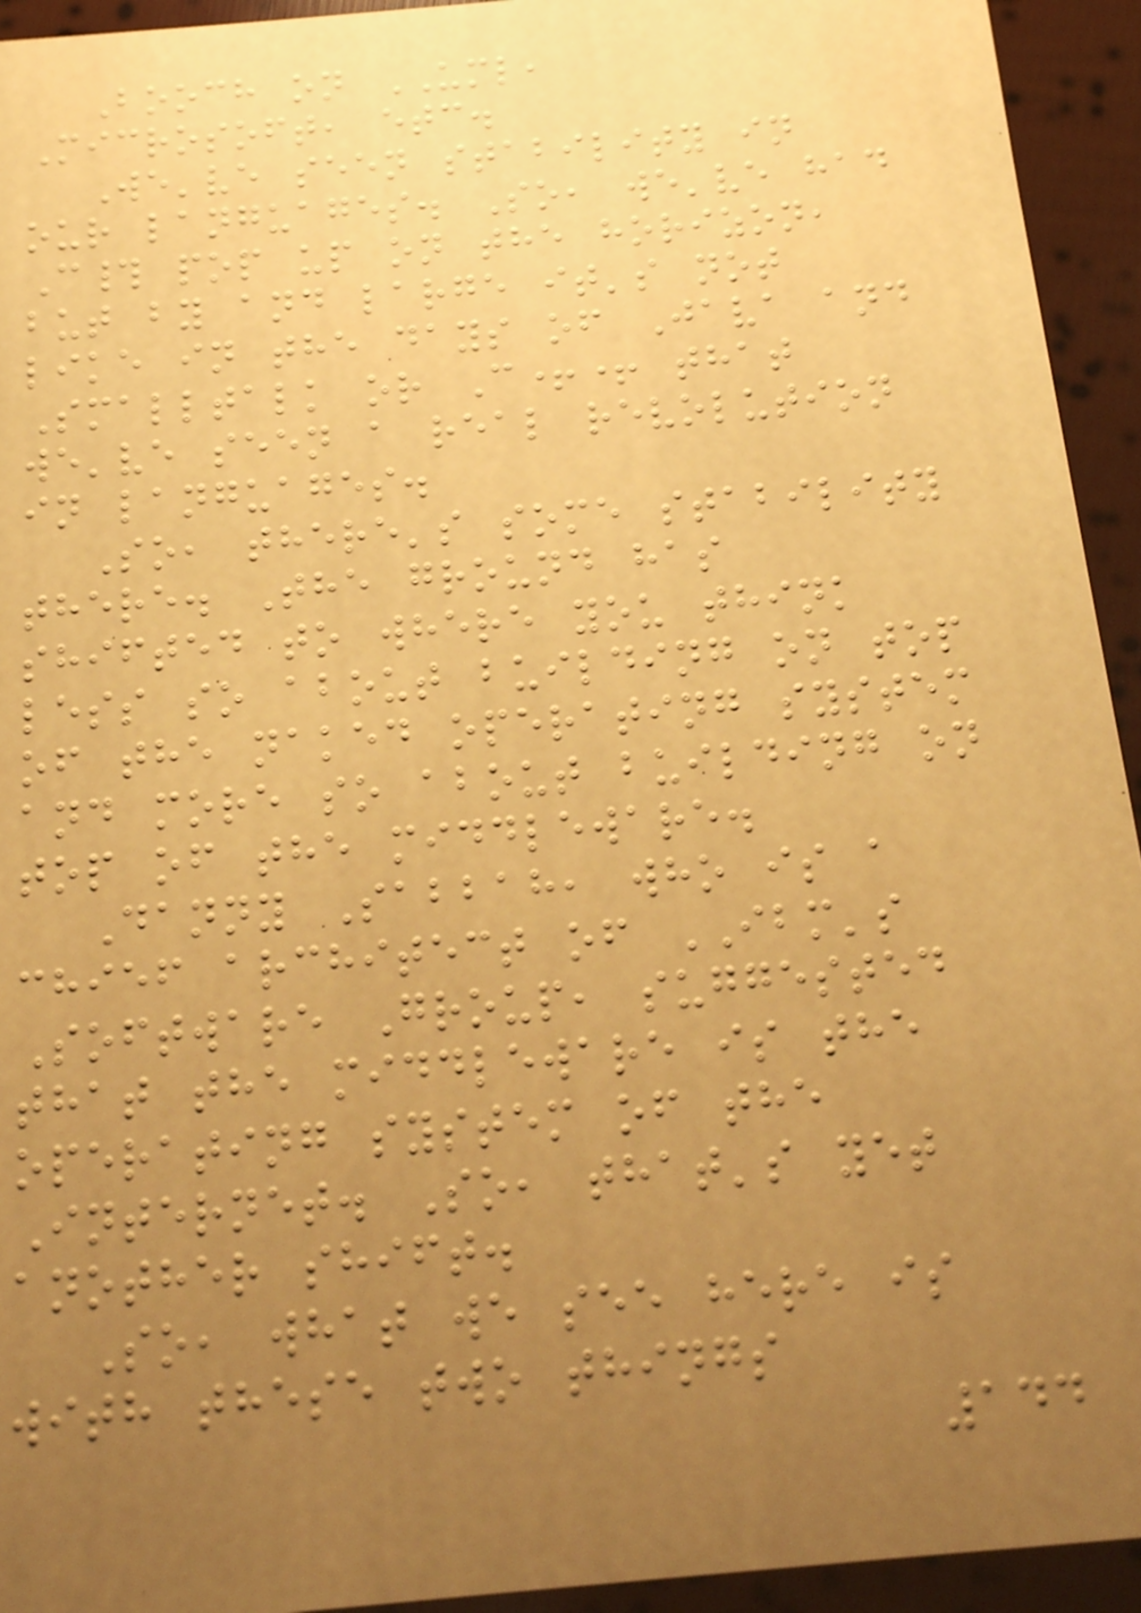Booch on UML,
Microsoft, etc.
We've seen stability in
our languages. So, we've had
C# pop up on the horizon,
but by and large it's not
like in the days of Java and
Smalltalk or C++ that
we've seen a real revolution
in languages.
So, there's some stability
there. The ground has
shifted to where you think
less so about building on top
of the naked operating system
and more so about building on
top of the middleware.
Danny Sabbah, who is a
chief architect of IBM's
Software Group, suggested
that the middleware is the
operating system of the
Internet. So, that's yet
another shift.
So, what we see here is
with these two things
144
